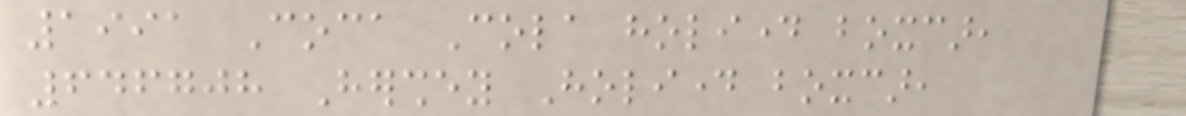1991 Coca Cola holiday boxcar,
646708 Hershey Holiday boxcar,
